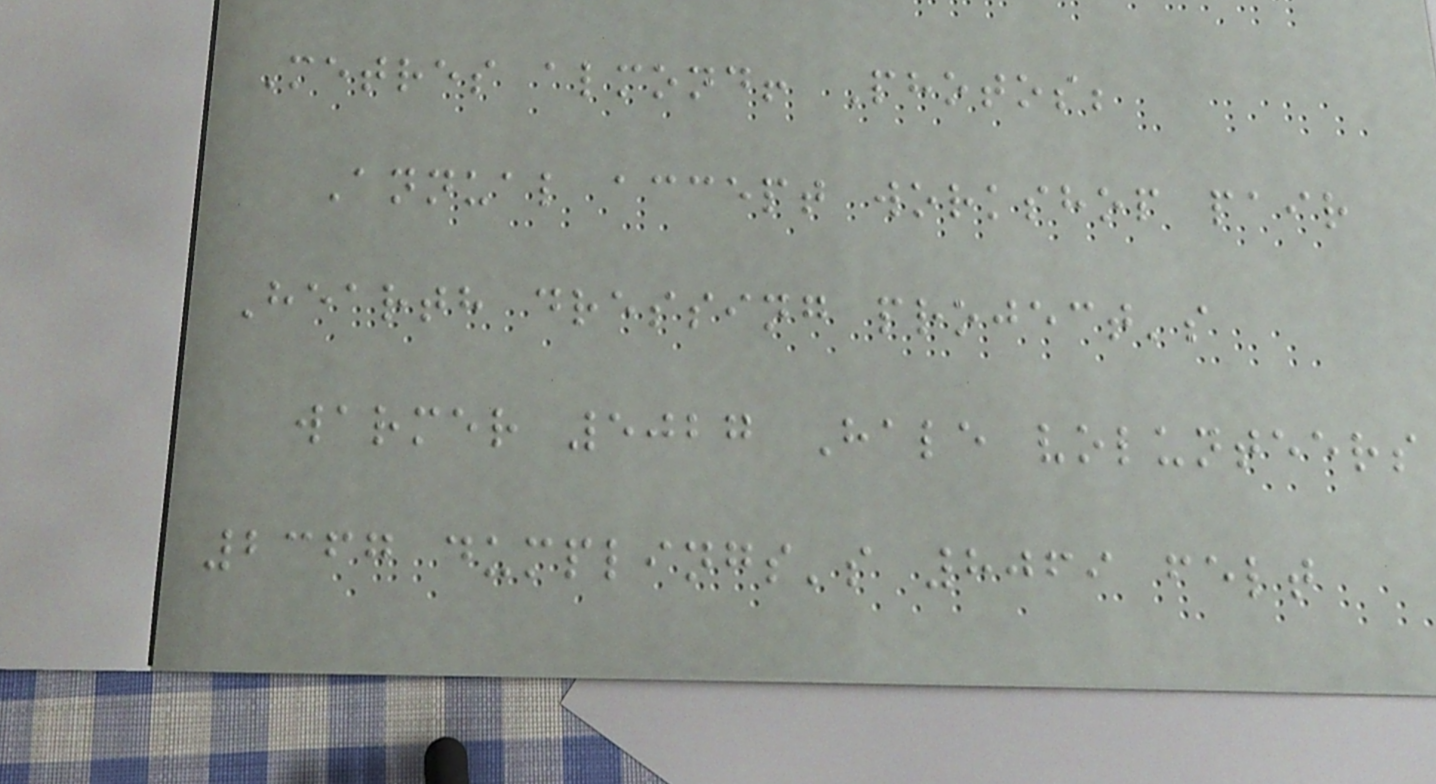Metres almond! Photos;
Annual accept workshop pair
Hearth dressing project's
warmer 5027 Hale volunteers
2367 dumplings's 8069 felt
